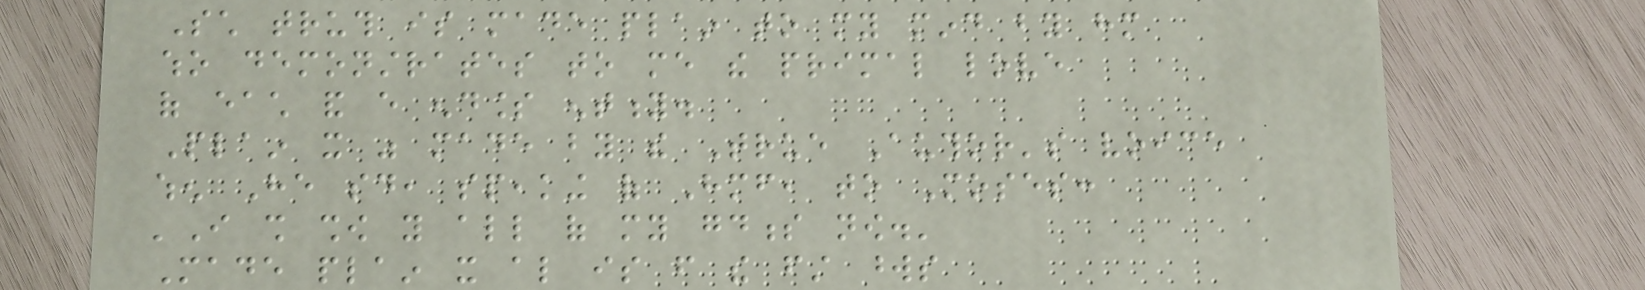Such truth is made plain to my mind by him
who demonstrates to me the primal love
of each and every endless entity.
Plain it was made by the True Author's voice
when He said, speaking of Himself, to Moses:
'I shall show you all of my goodness now.'
Made plain it also is from the first words
